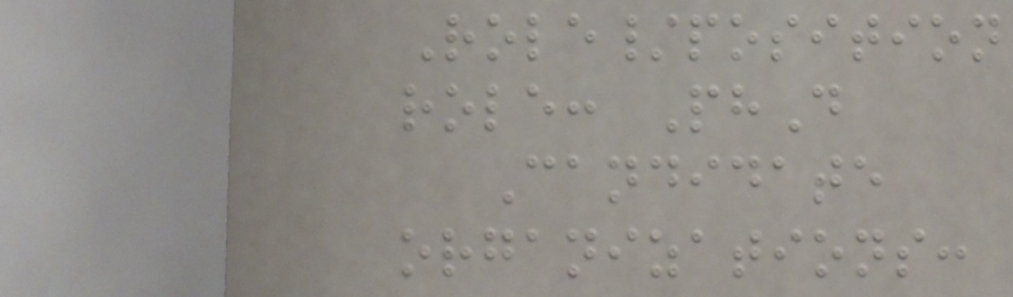Role/position
role: PhD
Candidate
organizations:
